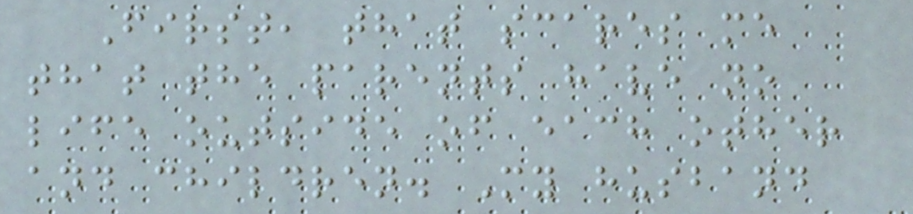First, that scares me
that the parents have no
life outside of each other
and children. My husband
